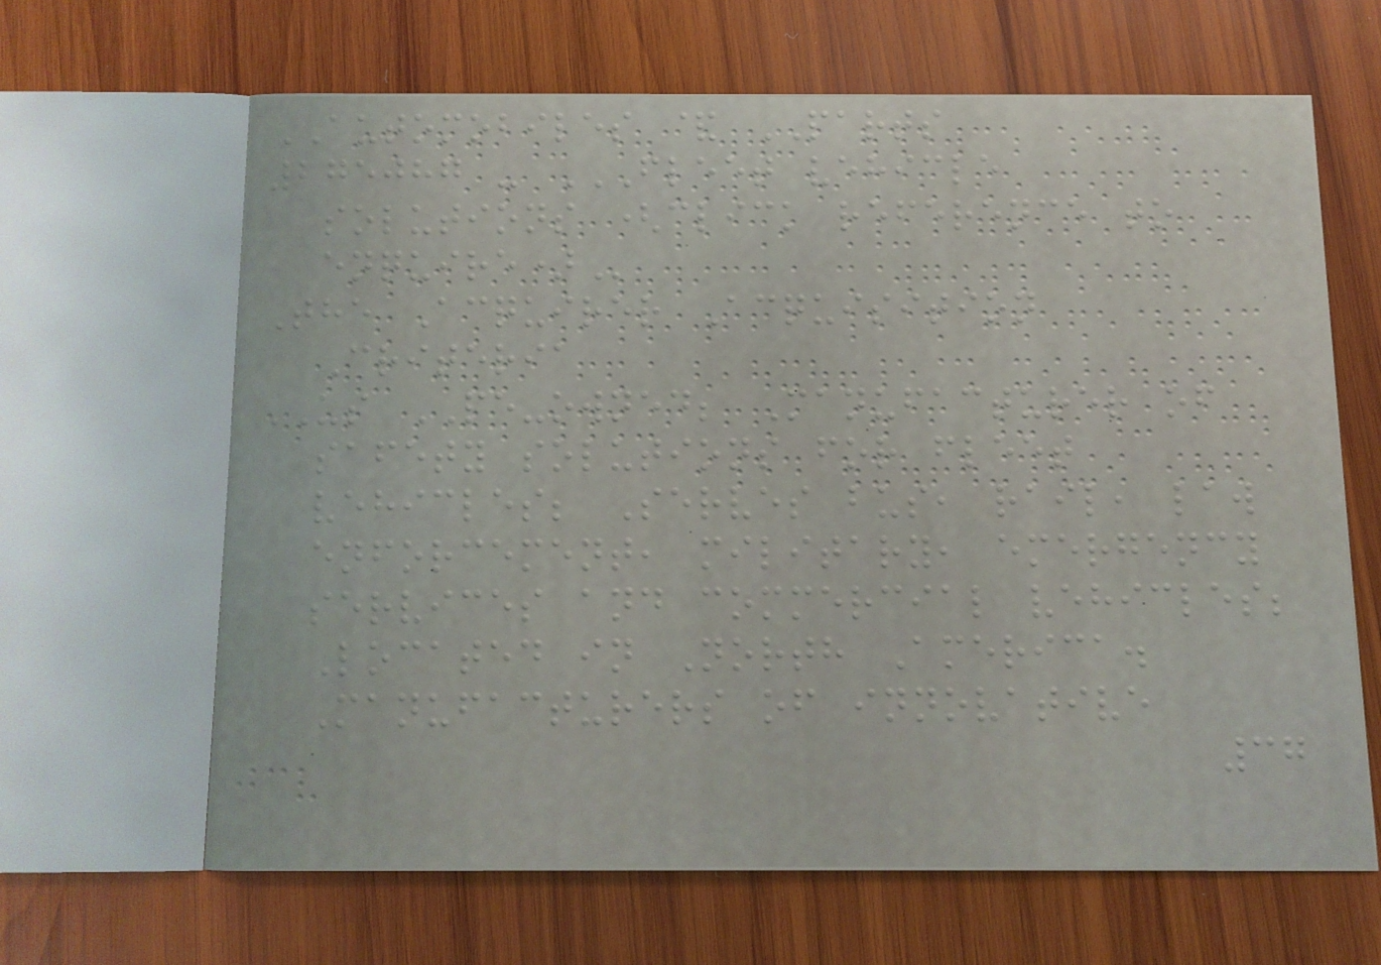AUTOMOBILES & PARTS
275087 - FLEET VEHICLE
SOLUTIONS (CLICK REFERENCE TO
ENQUIRE)
The Acquirer Acquisition
Criteria
US PE-owned; Manufacturer of
safety solutions for fleet
vehicles; Serves bus, rail, law
enforcement, military, emergency
services and commercial vehicles;
Located in North America.
Manufacturers of innovative
37
